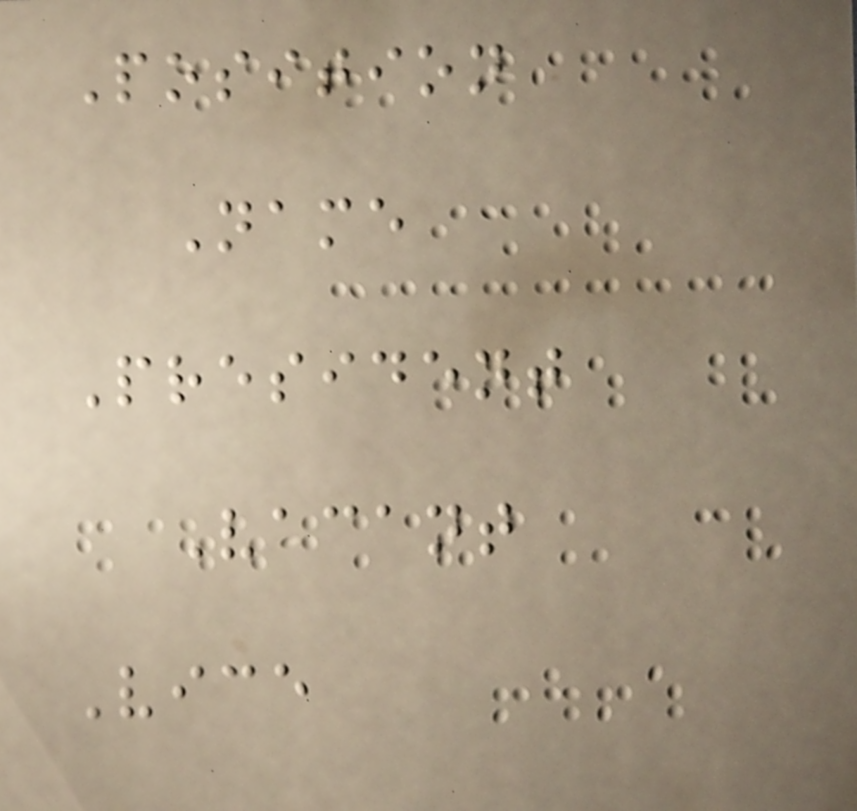Position
Name
President
Vacant
Vice
